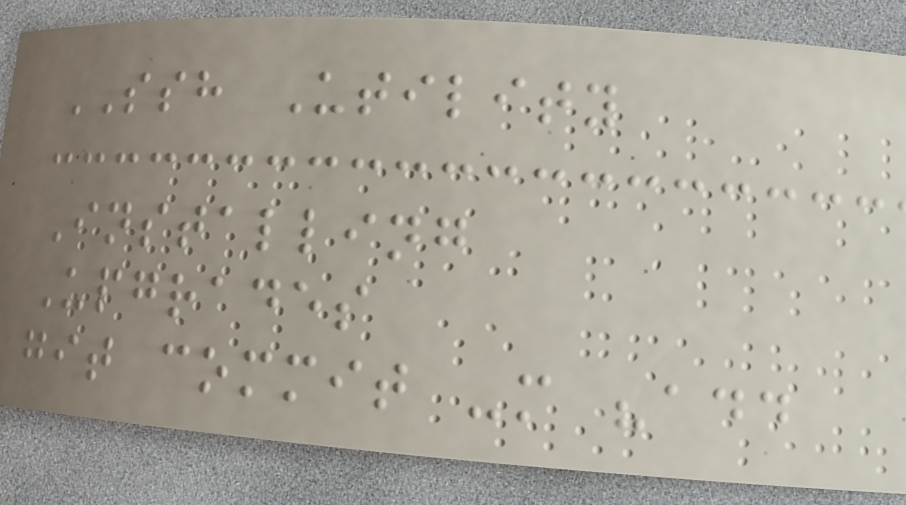SSH Utility
Installing
Upgrades
git commit -m "add
